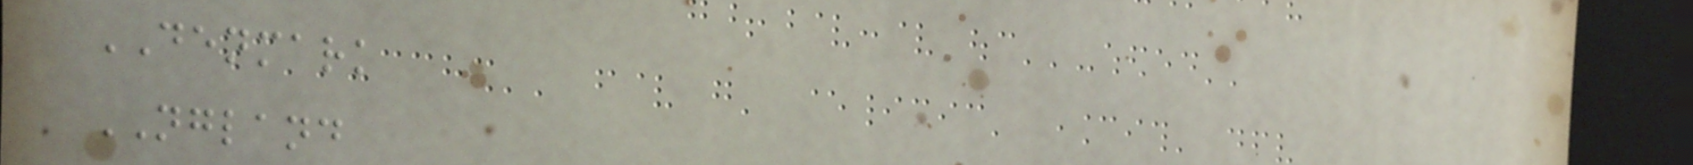DENMARK
NGLAND
